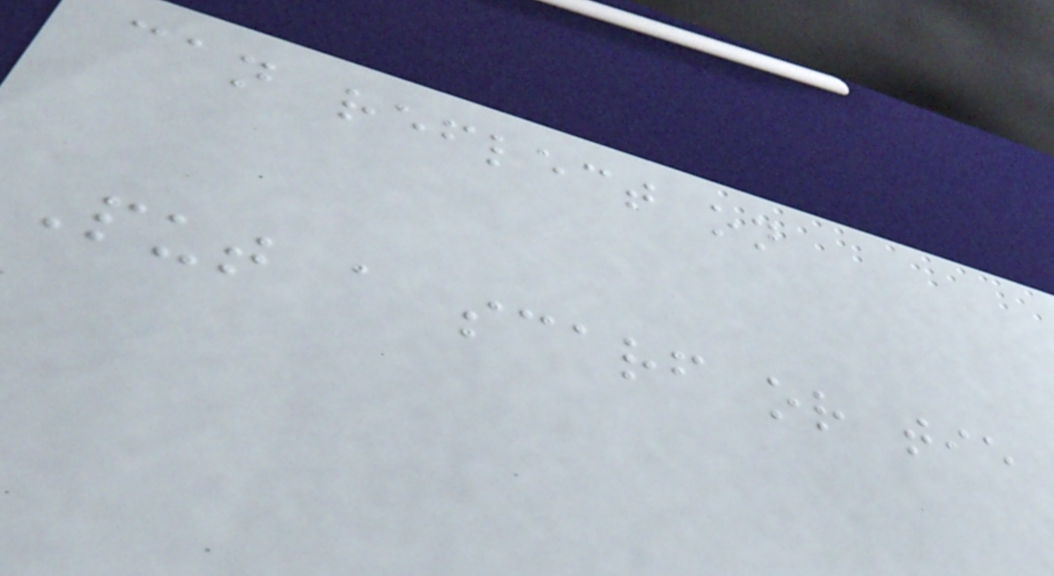can reflect on
Put a scarf or tie
